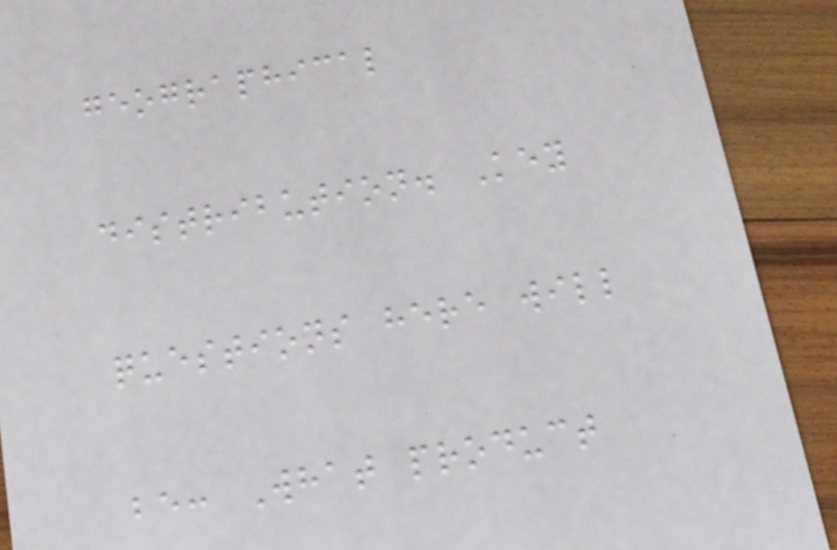geographical
distribution. Key
questions here will
be: What product
